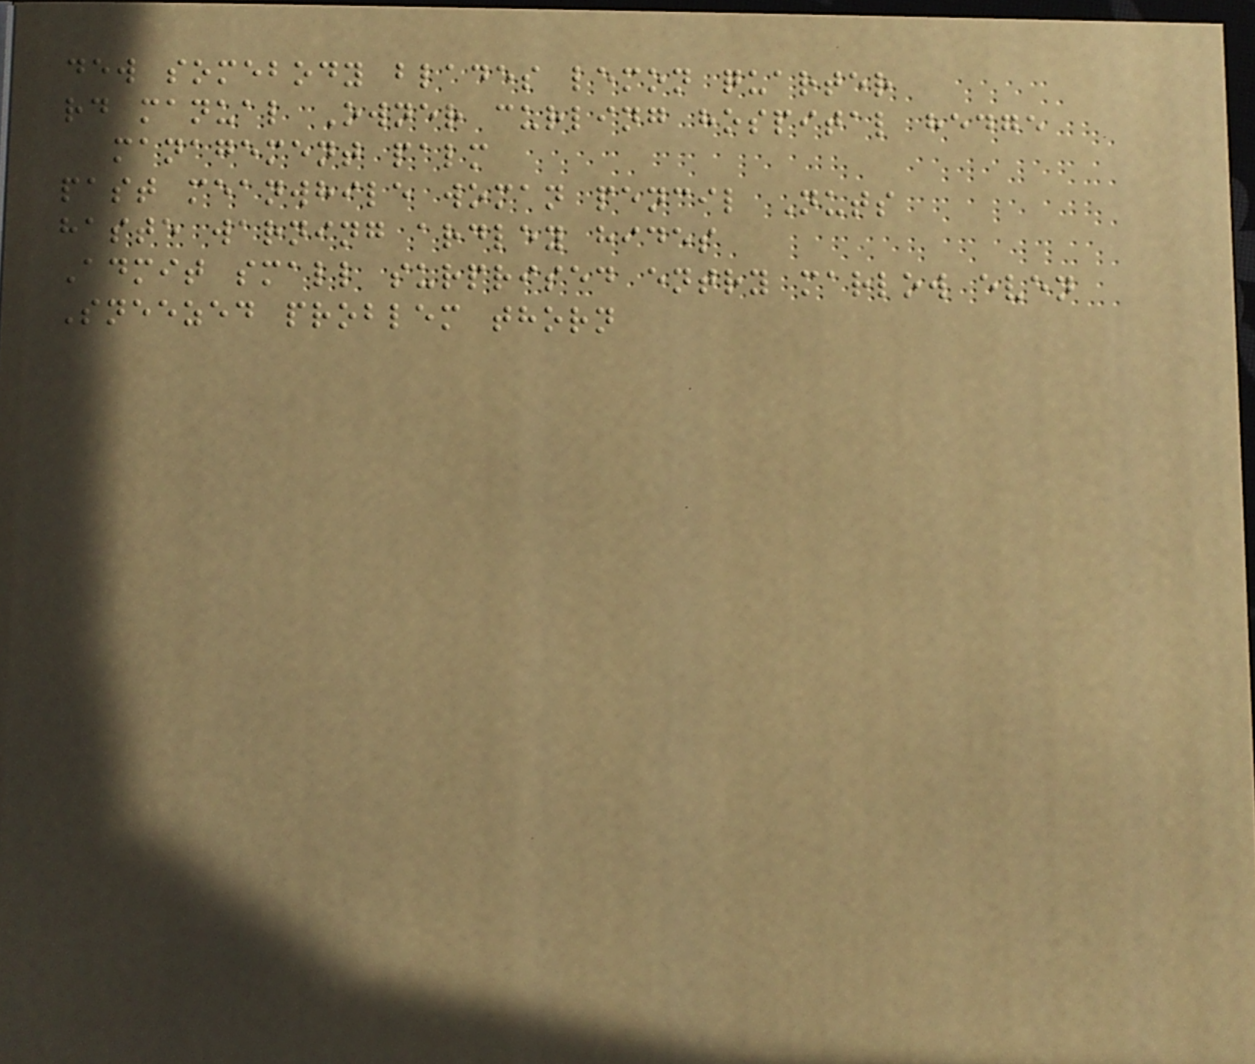dew somebody blades lemon quarter
rd manual Owner curling hospital hedge
management palm
past meanwhile woman pencil Nuts
haste warning ardley hides
Admit small surprised entry marlow even
Sneezed problem thorn
